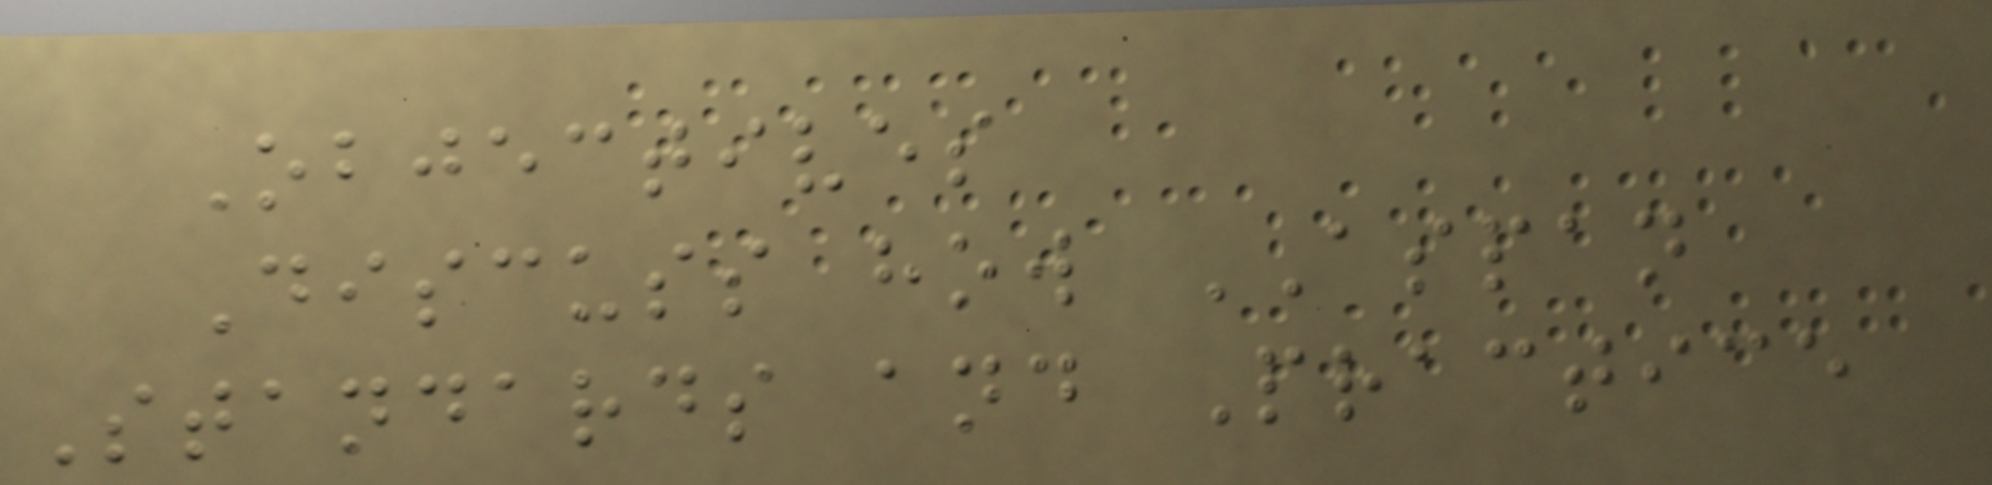Objectives
Discuss how ASPAN
Standards and Practice
